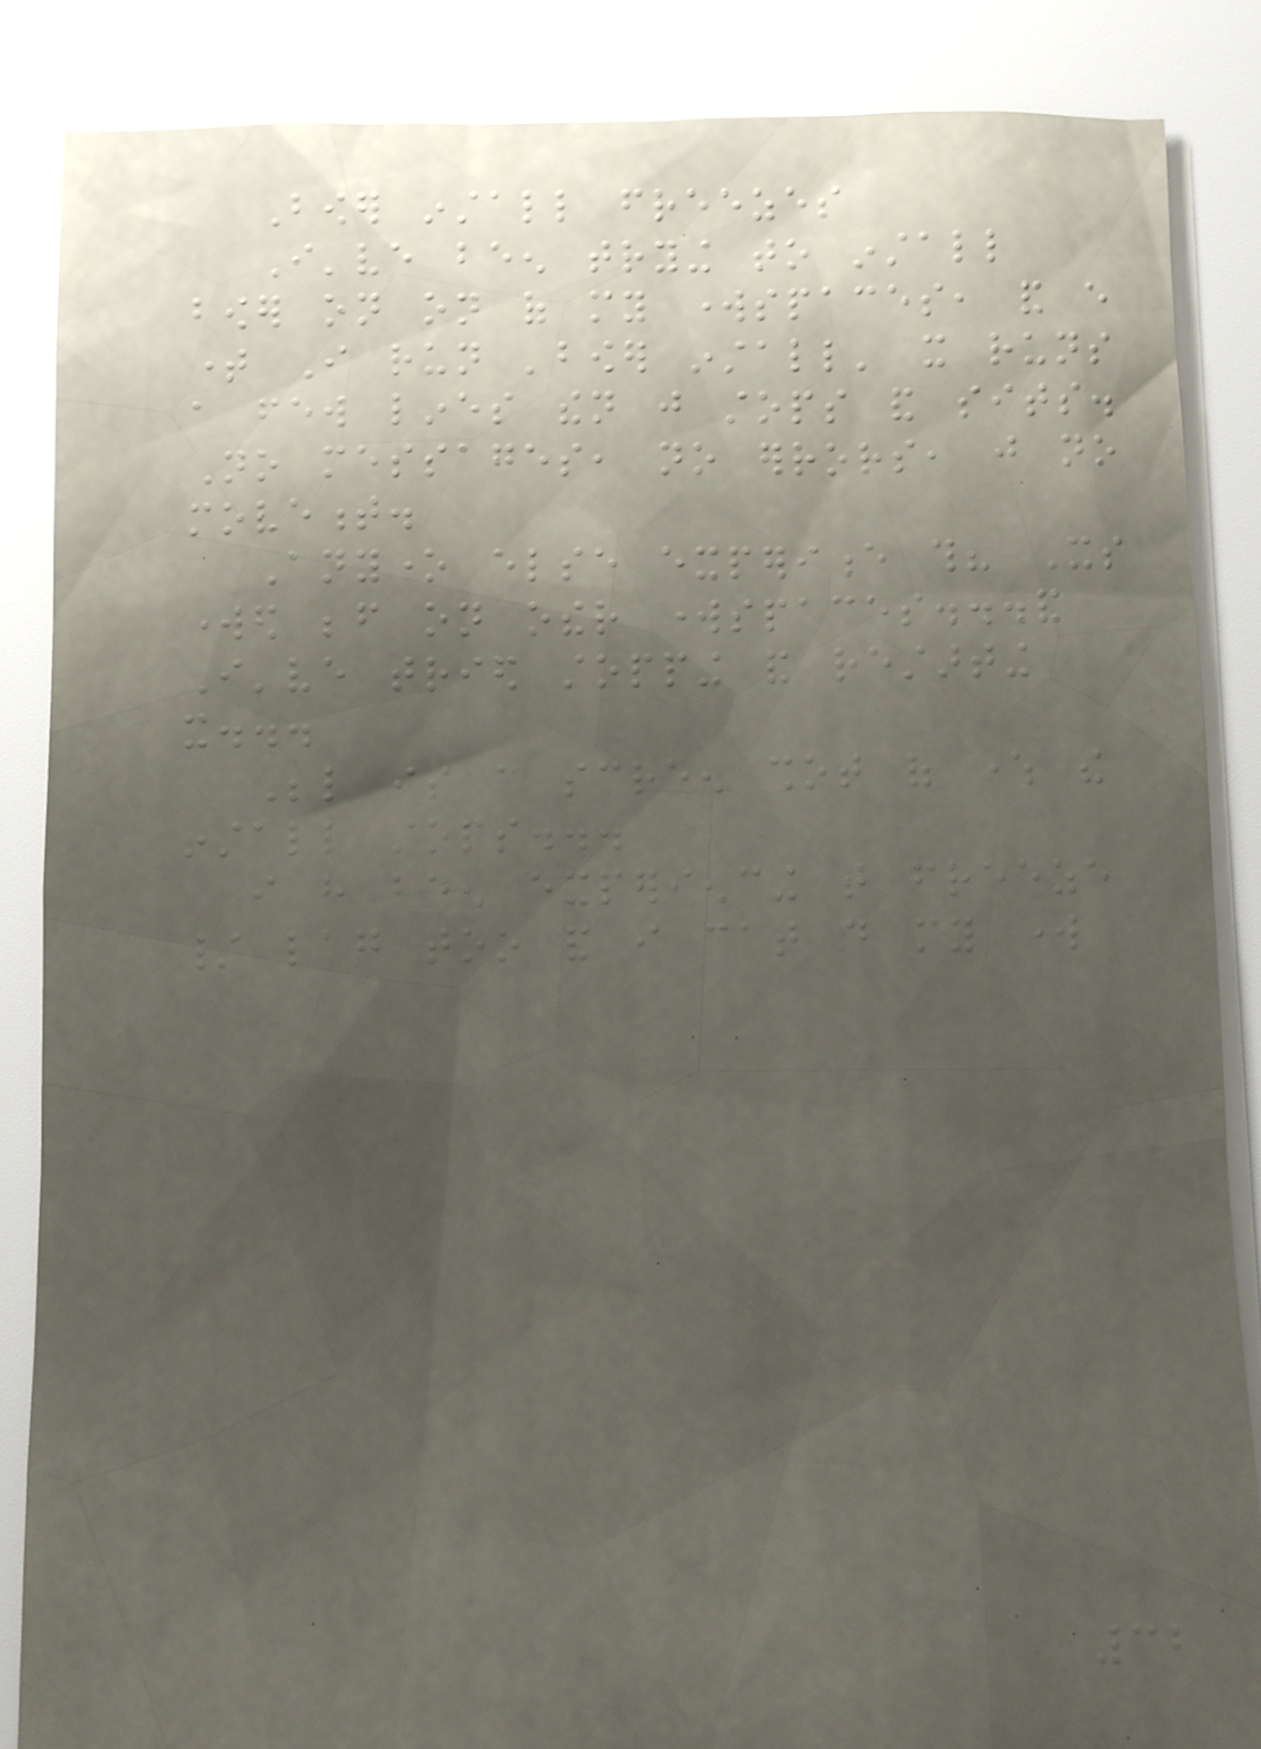Bower install freezes
I've been trying to install
bower on on of my workspaces, and every
time I run 'bower install' it runs
a few lines then just stops and sits.
No messages, no errors, just no
movement.
Anyone else experience this? Its
worked before on other workspaces...and
I've tried stopping and restarting
it...
Below is a screen shot of where the
install stops...
i have been experiencing that freeze
/ lag too and i cat do my work
32
